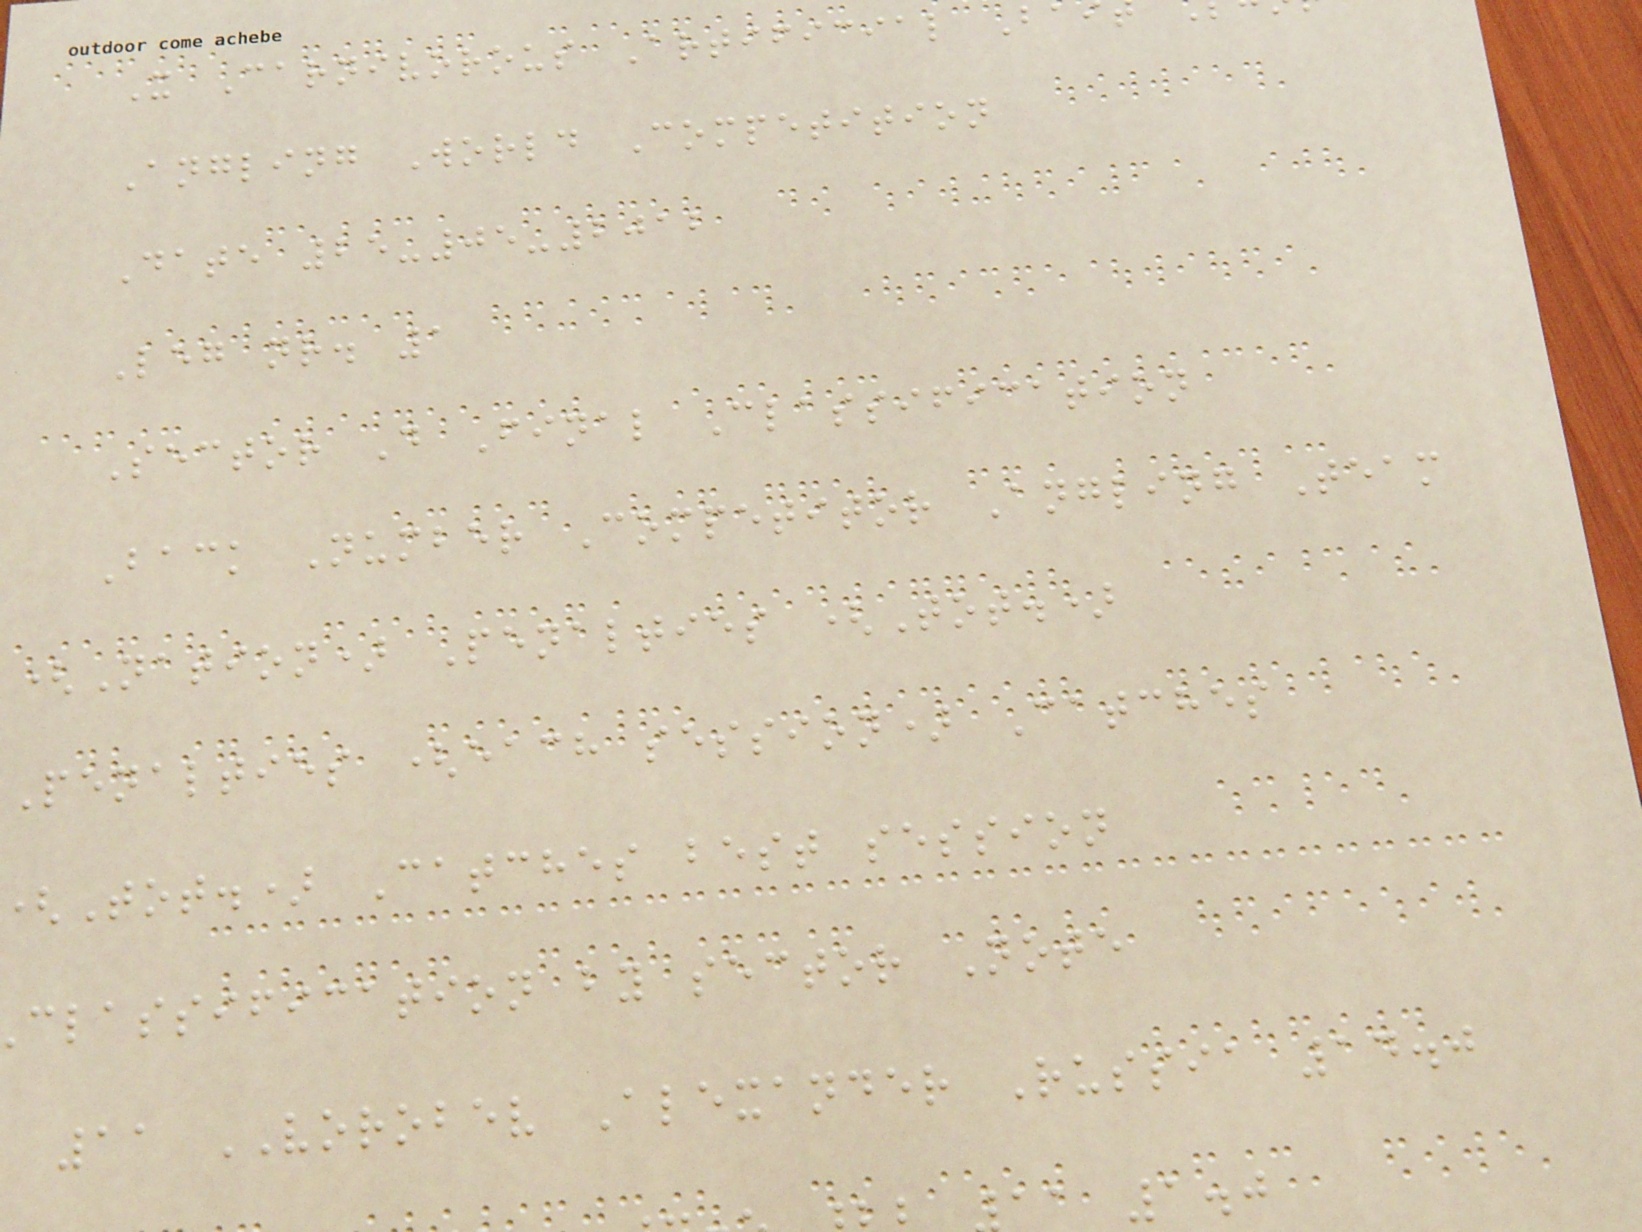X Carnivorous Artificial Ba
Angling World Competition
Date 25-05-2012
Leg nr. 1
Sector D Final Classification
Back Number Competitor Angling Team
(Nation) Penalties (Tot.)
Penalties (each session) Catches
Tot.) Catches best session
classification by sector Note
11 VOROBEV Alexander Russia 14.0
